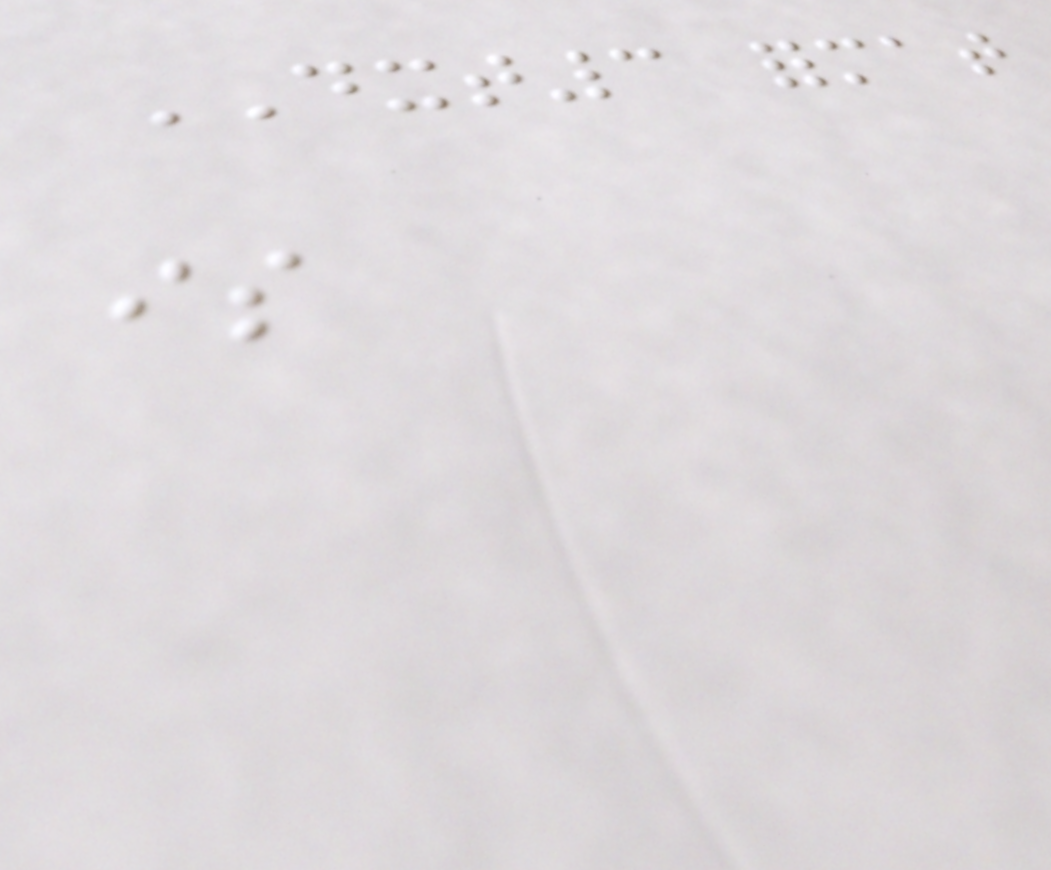DXT3 format
is
